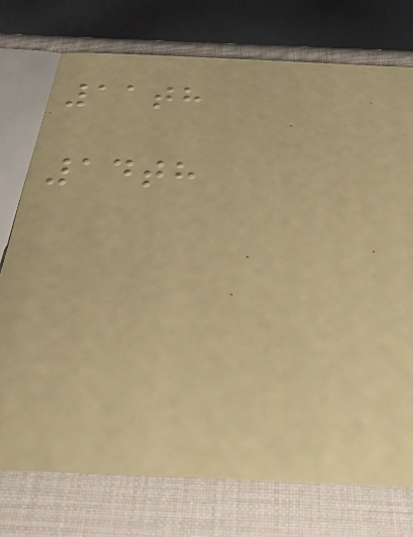11th
14th
